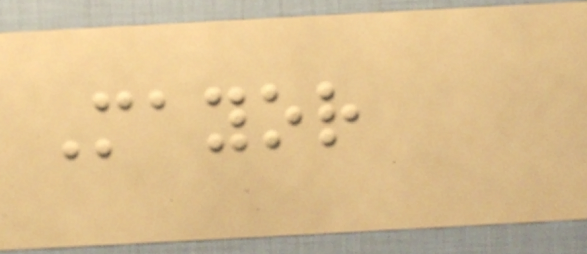Mayor
